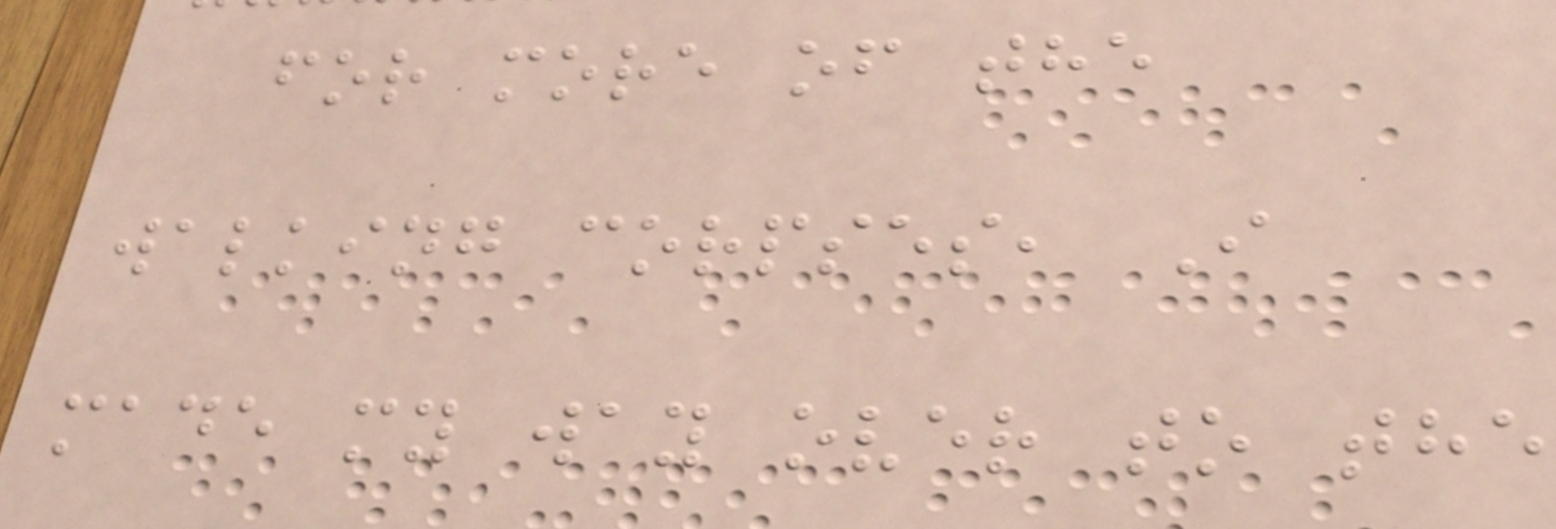for more of the
walking corpses, I
made my way over to the
